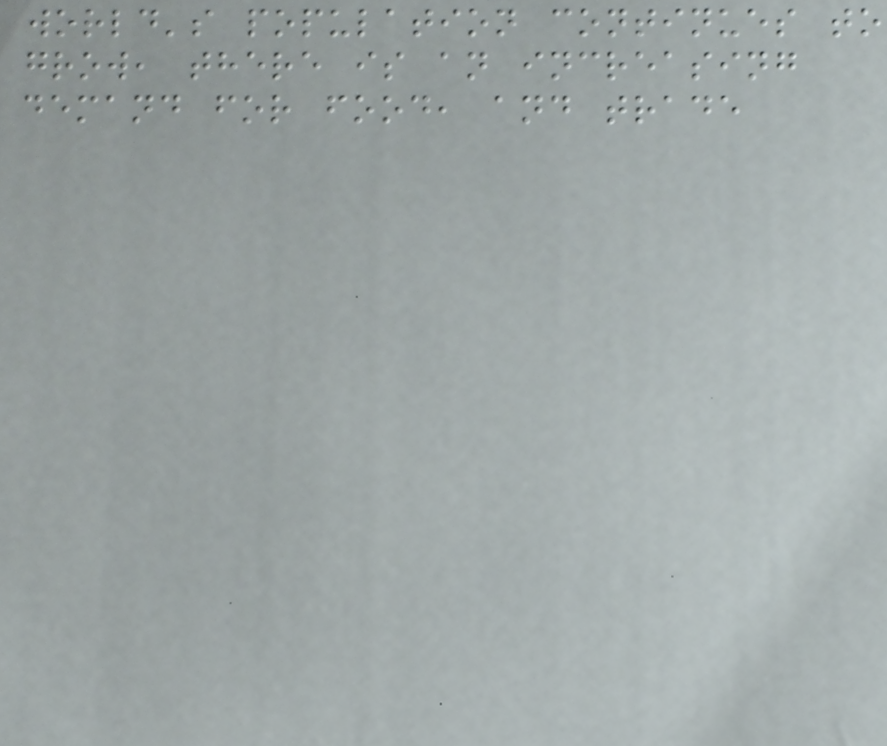world's population continues to
grow, there is an increasing
demand for food, and trade
